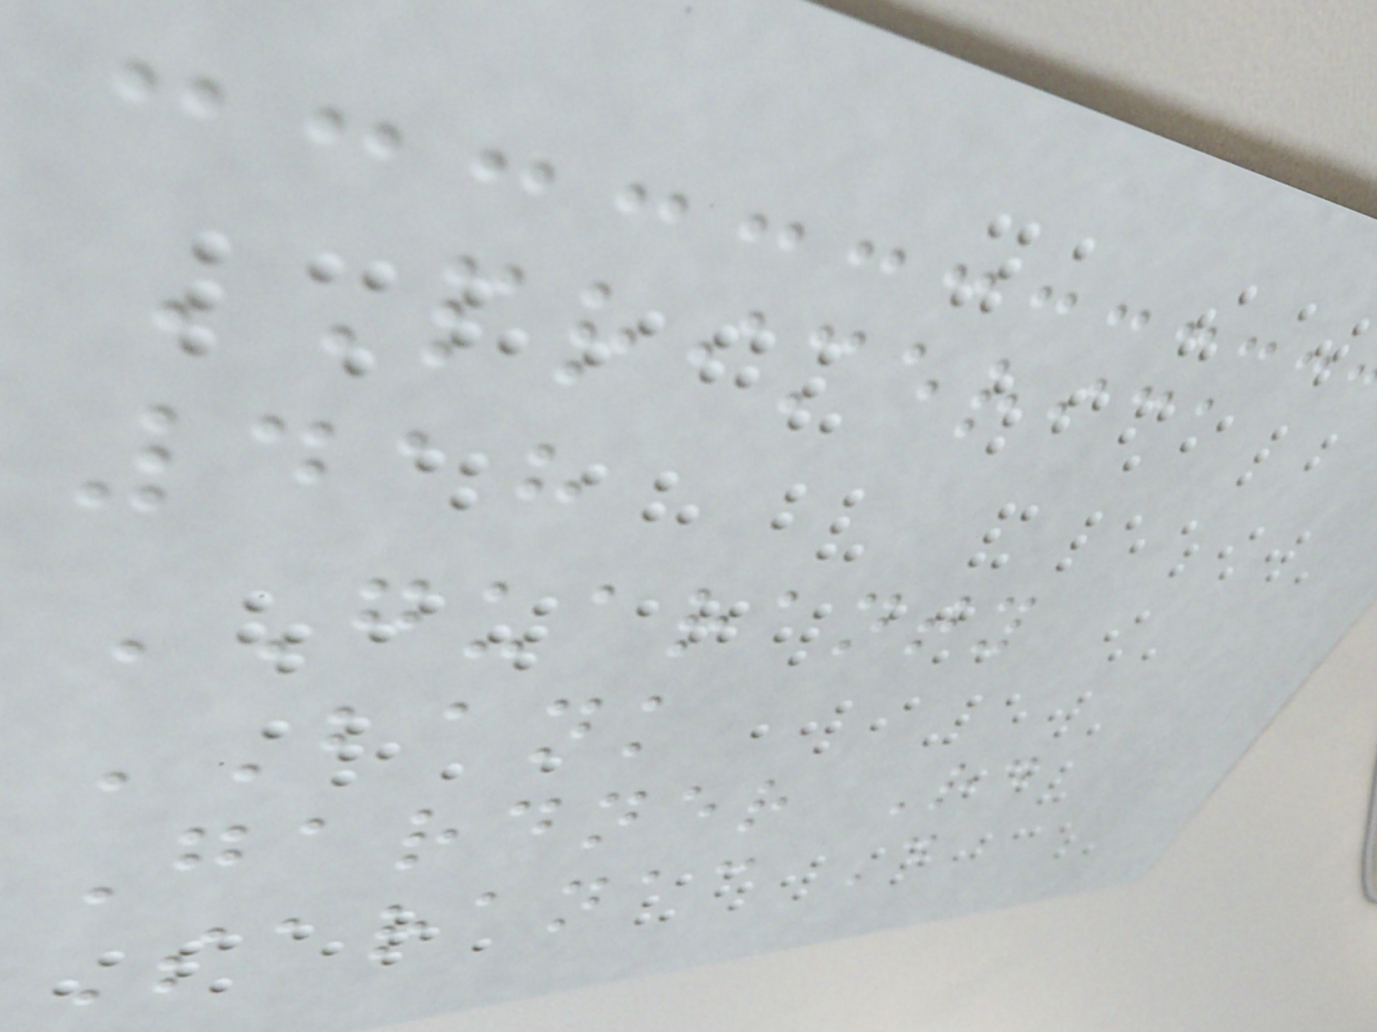PRIMERICA
418
GUARANTY
BANK
Gardner Rd
Saranac D
